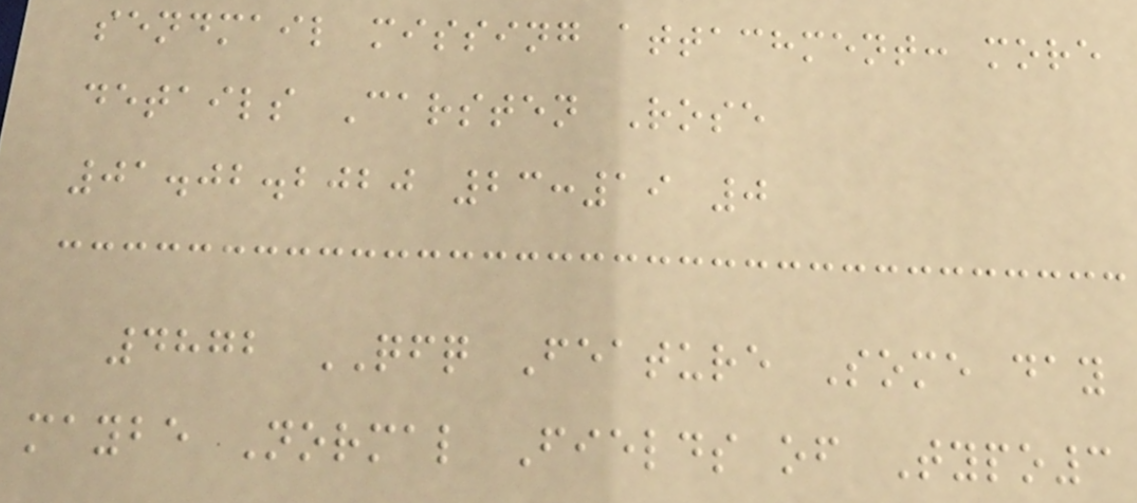sendmail missing attachment: more
details Carsten Rose
01.02.2020 23:19 0
4872 QFQ Feature Some day
maybe Normal Fields of Typo3
